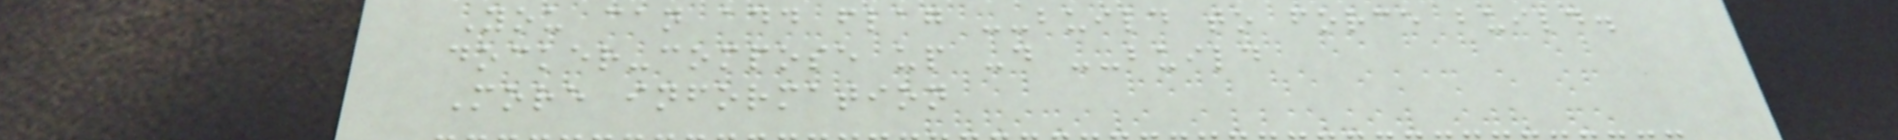You can add flag --build to force build.
docker-compose up -d --build
More information
